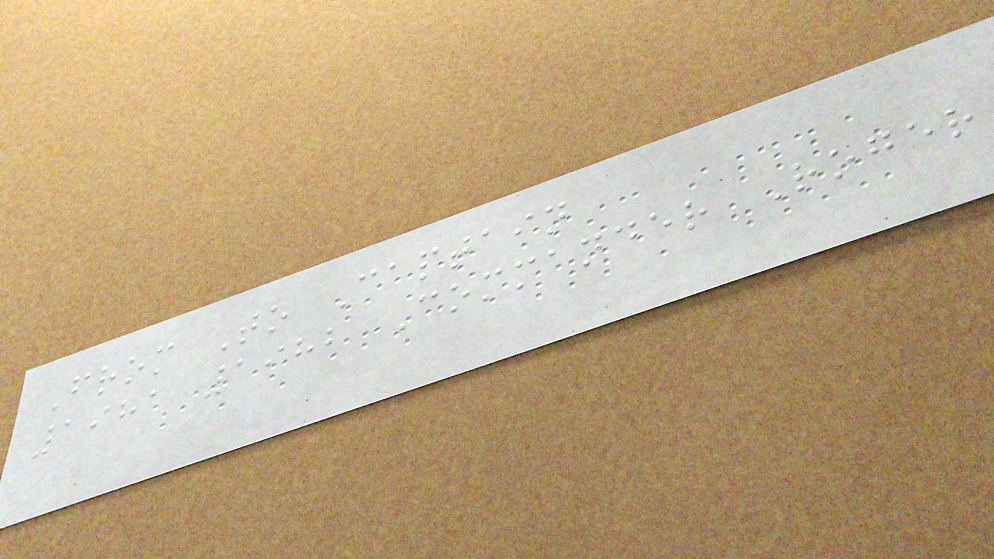From To Captain
1981 1982 Commander Roger
